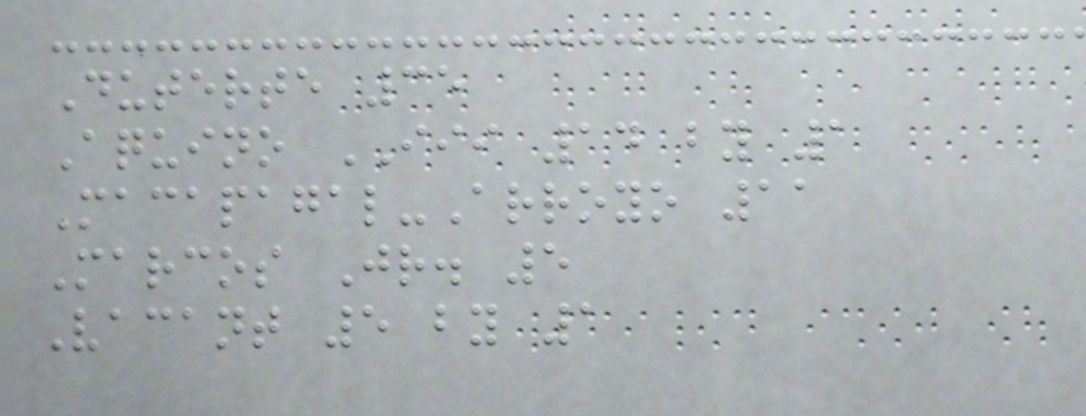Duterte 35
Aquino III 14 by 1
Macapagal-Arroyo 11
Marcos Jr. 5
Vacant 5 by 1
